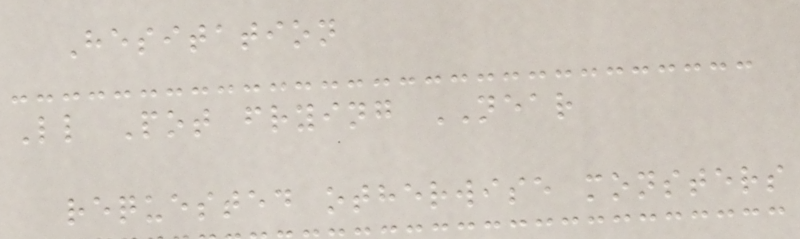Hesitation
Ll Pot frying NEAR
requested otherwise monsters
